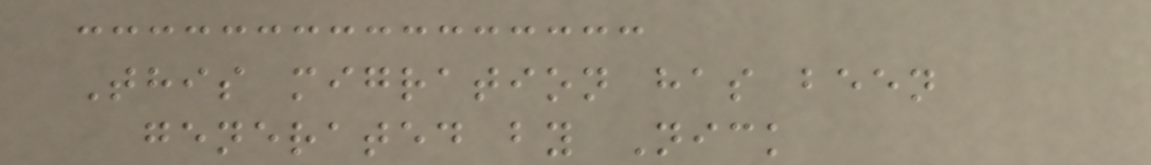This migration has been
generated by Nick
